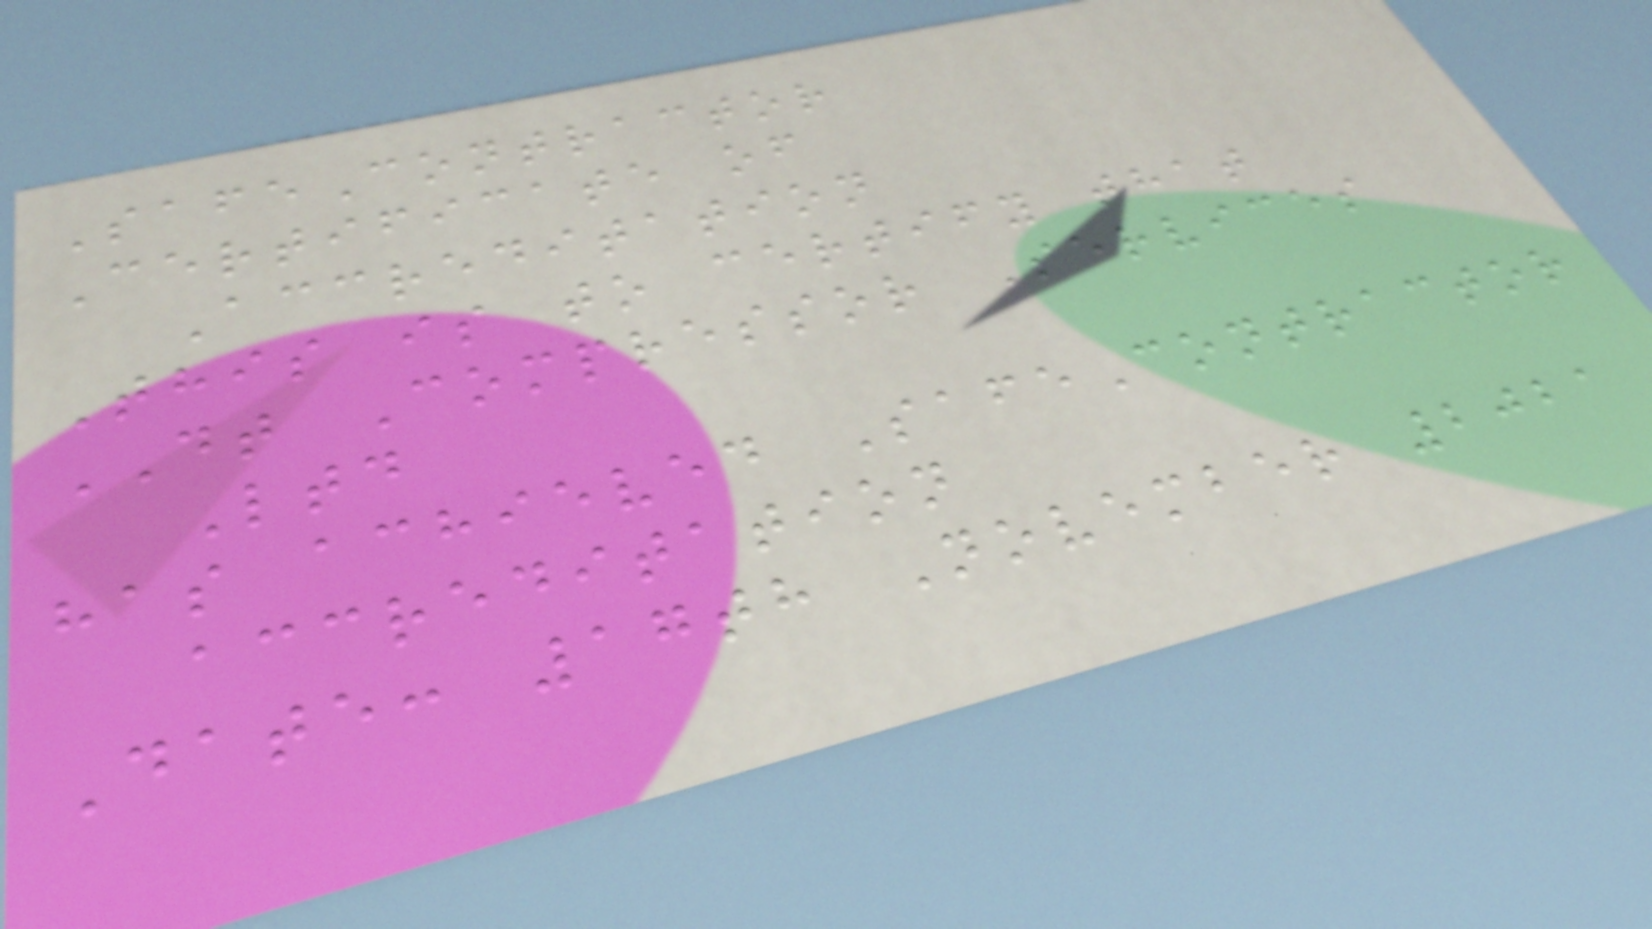SafeContractor
Certificate of
Accreditation
This is to certify that
DT Compressor Services
Ltd
has achieved SafeContractor
accreditation
Date: 17th November 2021
